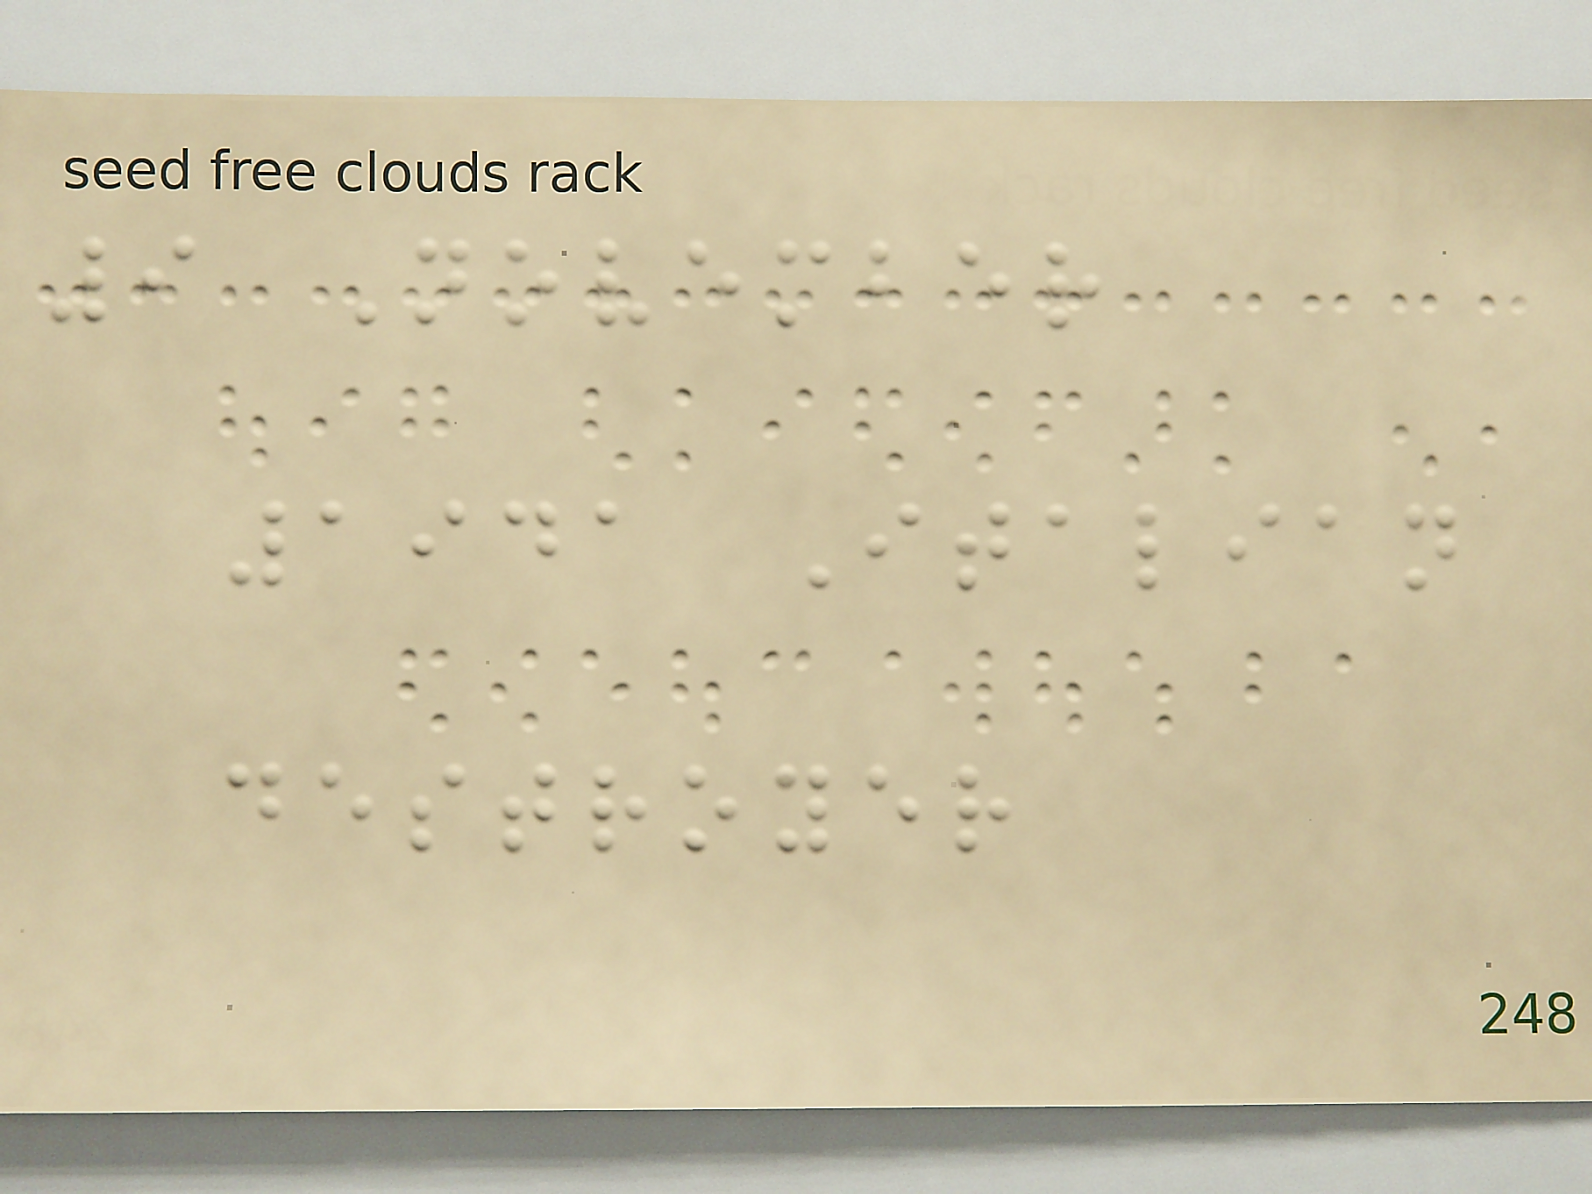9 November
1941 Italian
destroyer
